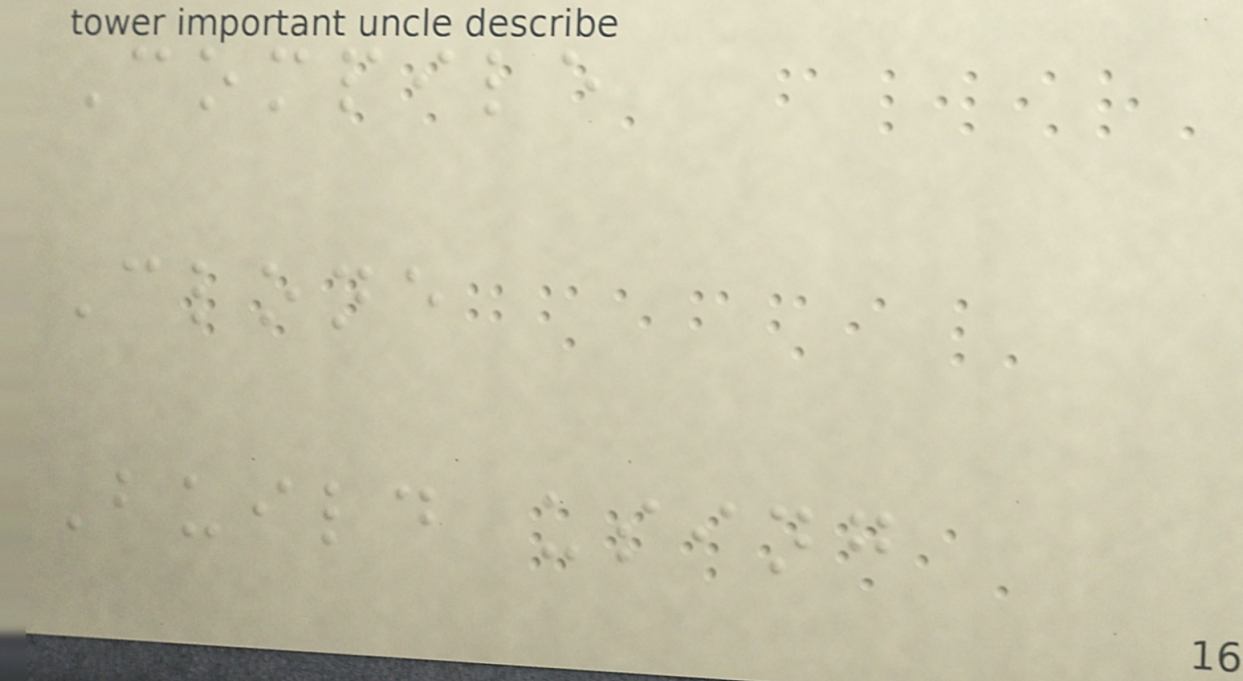Compile
Clone
Build using
